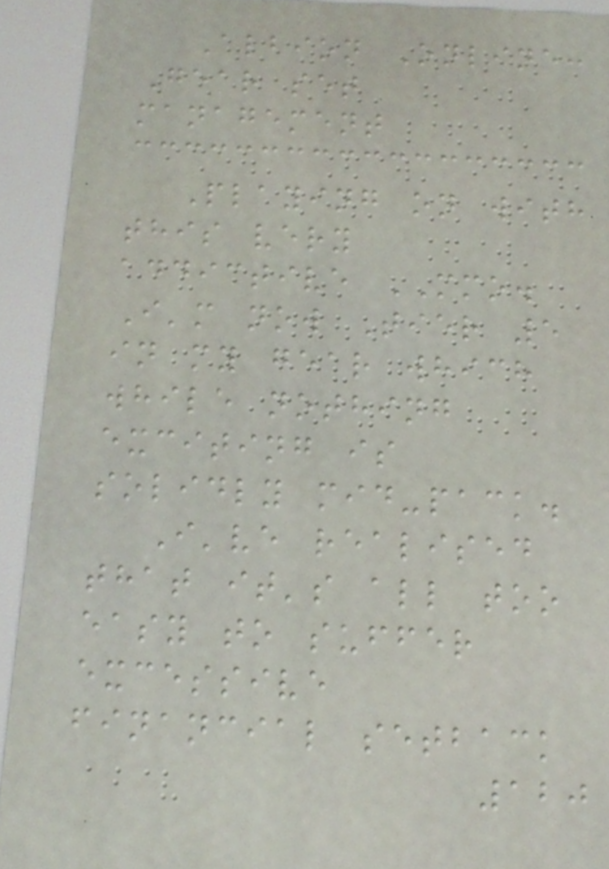Albion Online:
Gear set
management
Playing on with
this very
addictive MMO.
I'm now Tier 5
in my gear which
while nothing
exciting is
solidly mid-pack.
I've realised
that it's all too
easy to suffer
excessive
financial setback
120
